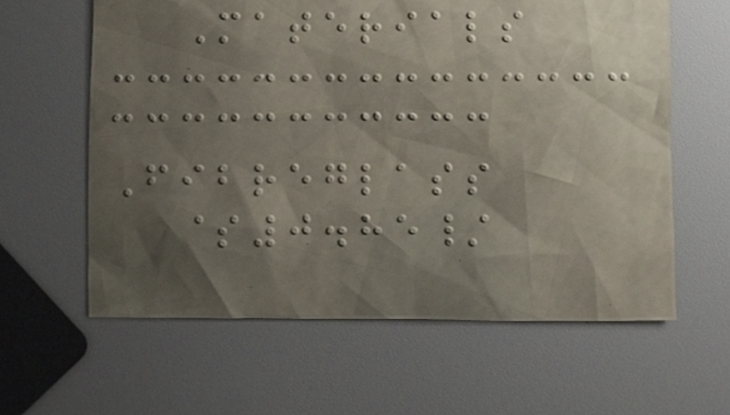Materials
Fibreglass
$0.85/
